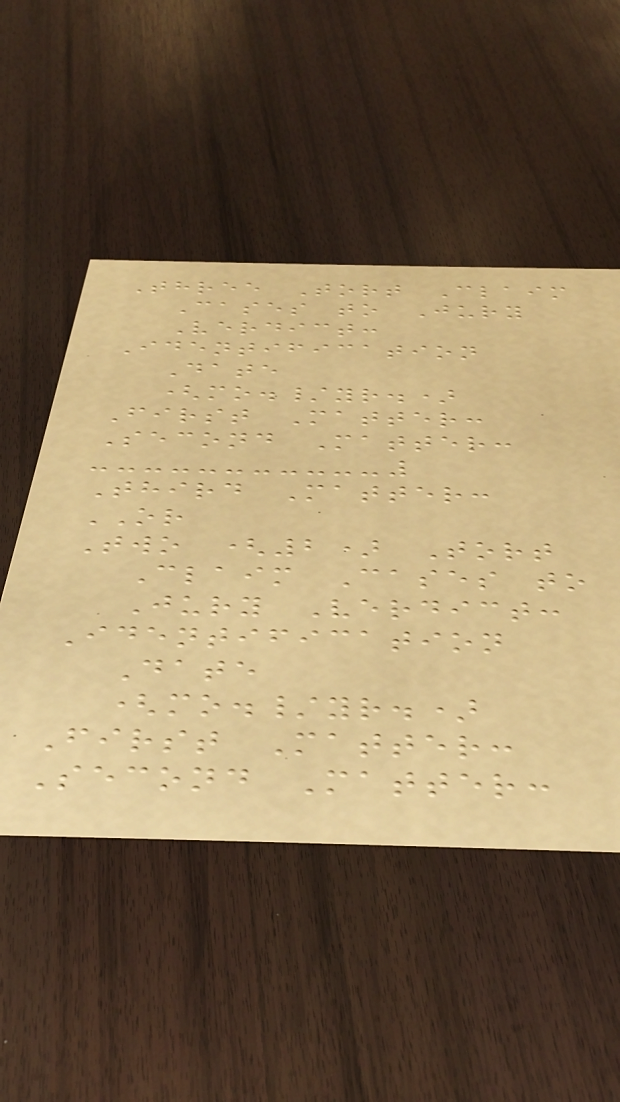Three Tort Claim
Cases to Jury
Verdict:
Identification
Date
(mo./yr.)
First Matter:
Second Matter:
Third Matter:
OR
Two (2) Tort
Claim Cases to
Jury Verdict:
Identification
Date
(mo./yr.)
First Matter:
Second Matter:
